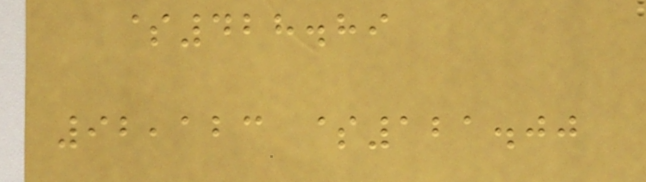$428.89
92,123 $121.00
